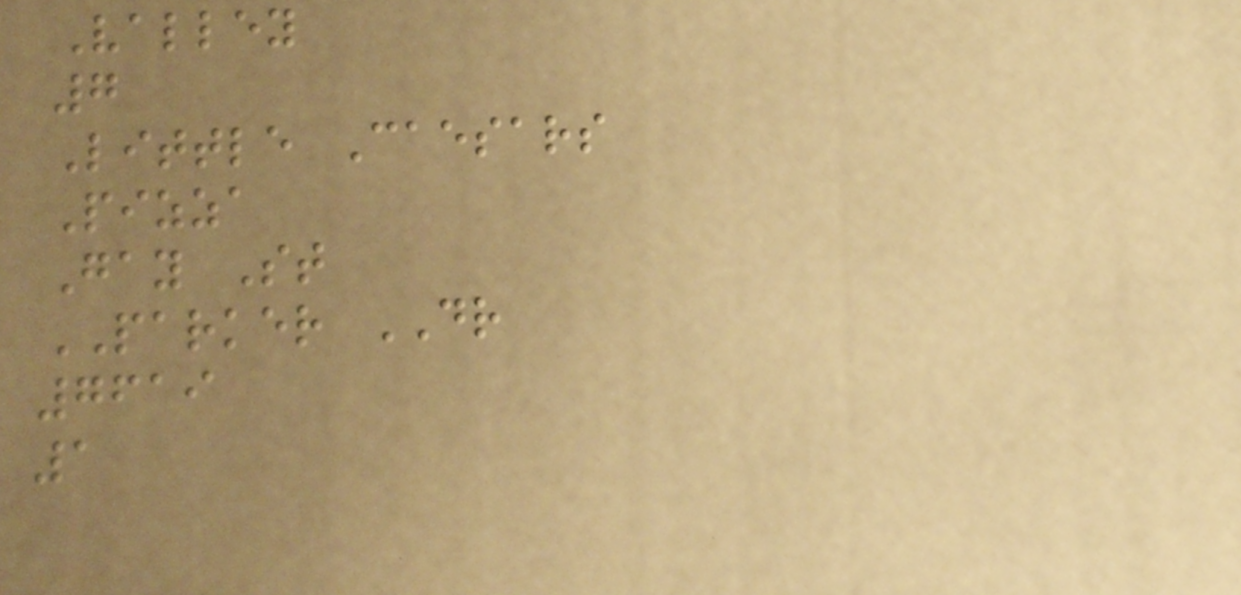Valley
7
Little Caesars
Pizza
Gay St
PARKER DR
7619
1
